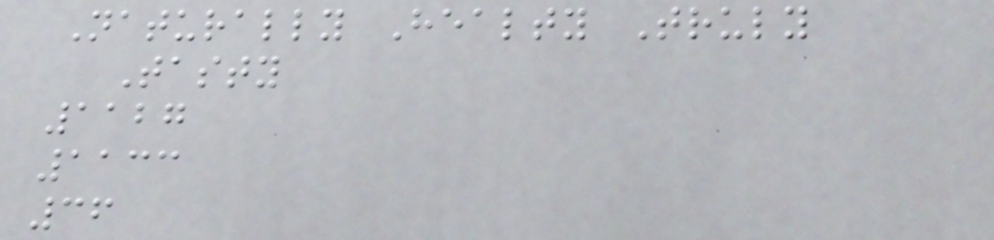Naturally Healty Truly
Tasty
1127
1133
36
